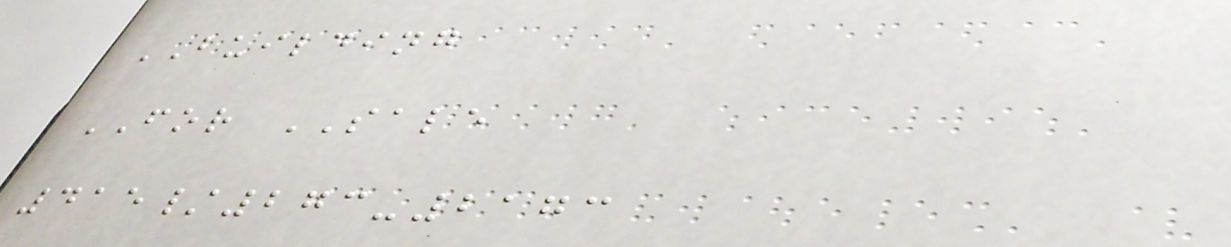BUILDING
FOR SALE
415/273-2173
